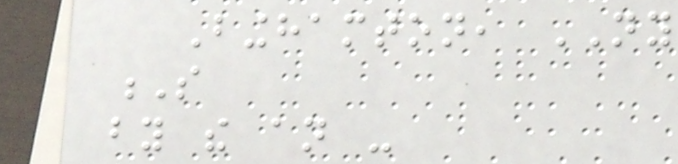Binghamton, NY
S
by the an -
